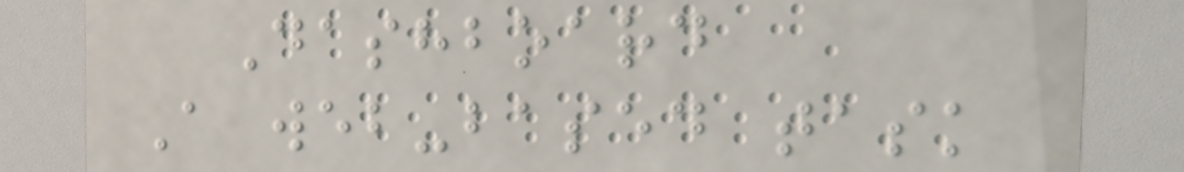Dashboard
A web-based task
